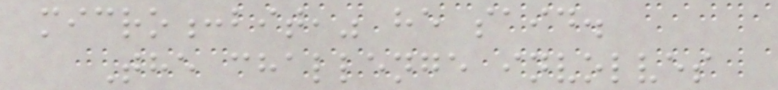micro:bit," he said.
The challenge involves
